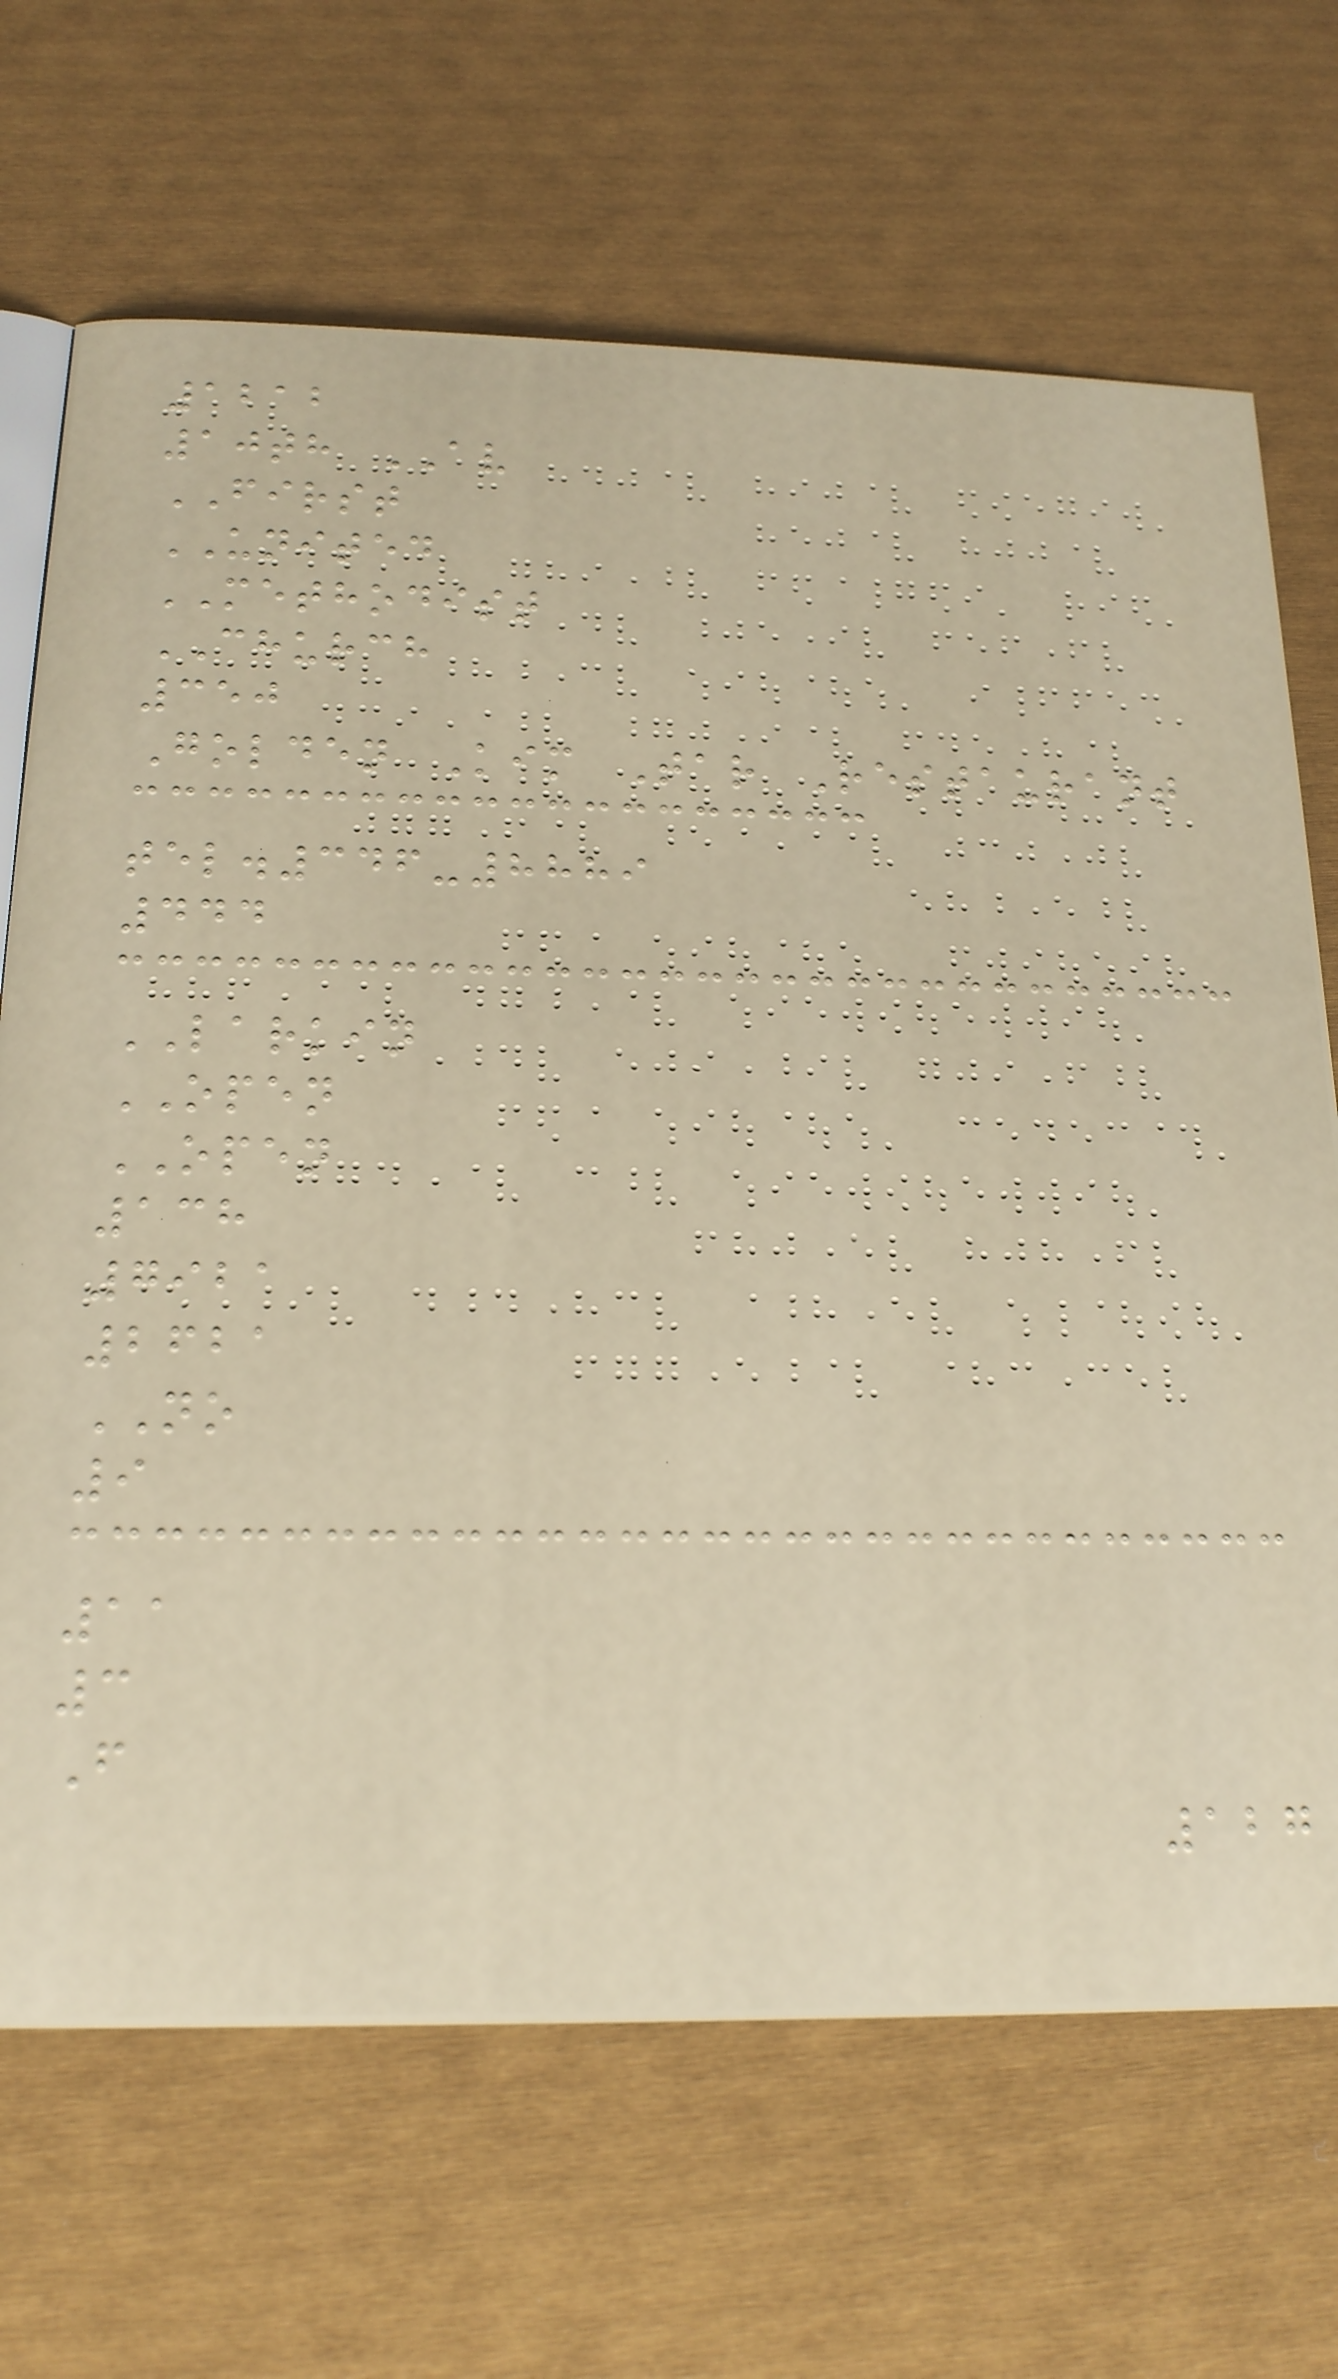1212
10th AV
FIRST
UNITED
METHODIST
CHURCH
350
Golden Kim Tar Restaurant
tel.346-8889
444
LARKIN
OPEN
OPEN
138
7921
2621
NO
9
11
3
F
127
